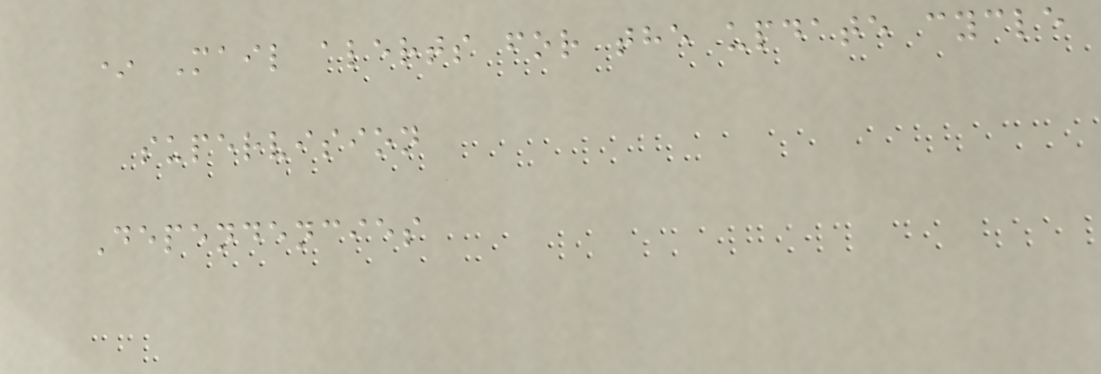* Mail alerts for the update cycle
supervision
Dependencies
